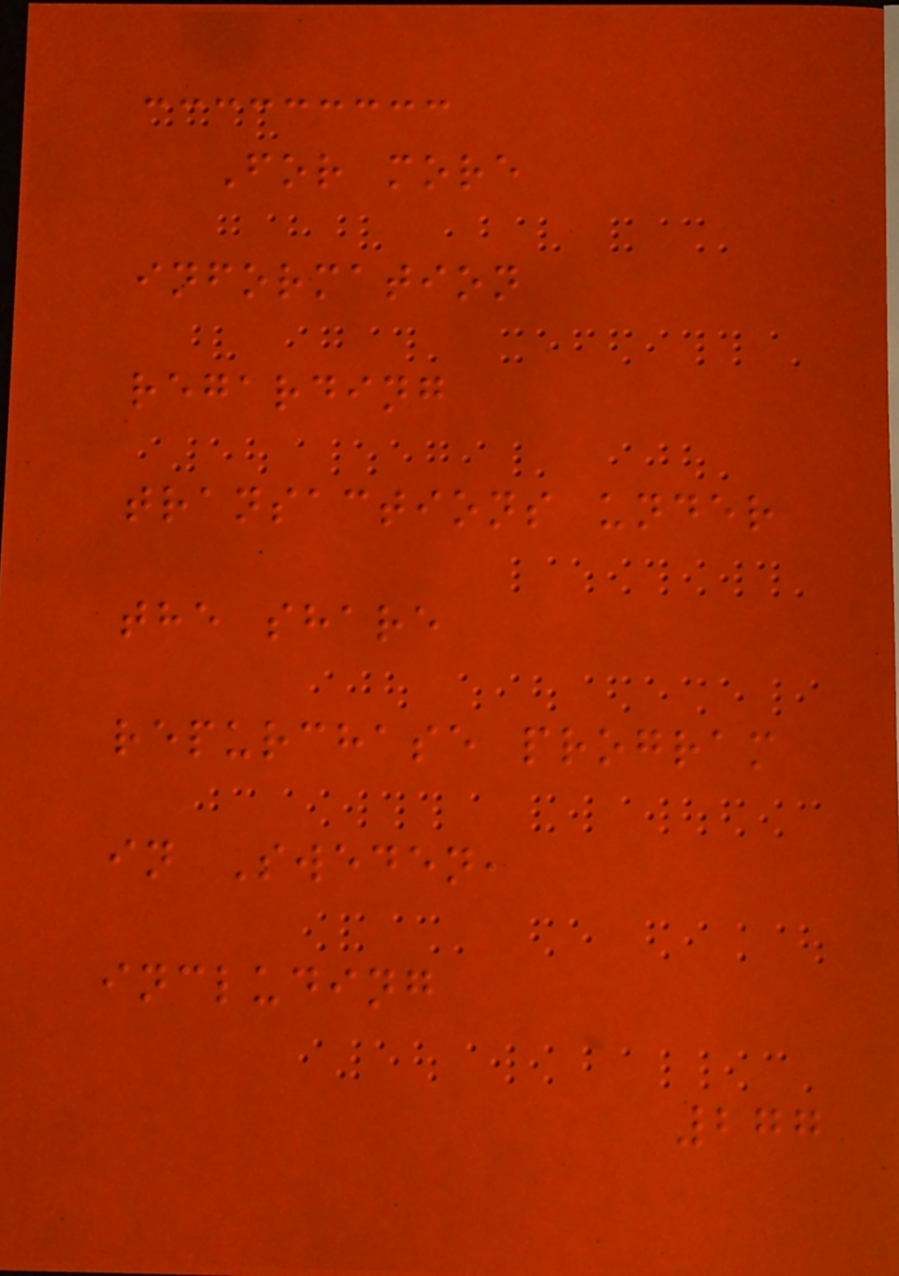For more
information
regarding
transactions under
the share
repurchase program
in Sweden,
including
277
